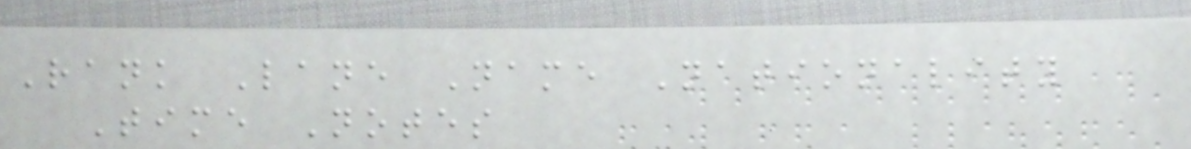Rank Lane Name Nationality
Time Notes
